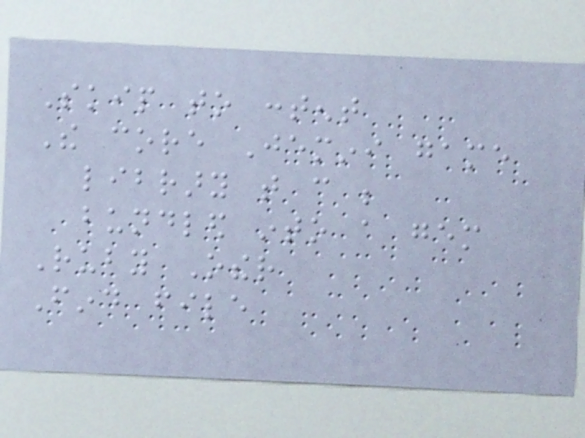Skip to content
The core Jemini game
library that can be
bundled into a gem
Ruby Other
Find file
